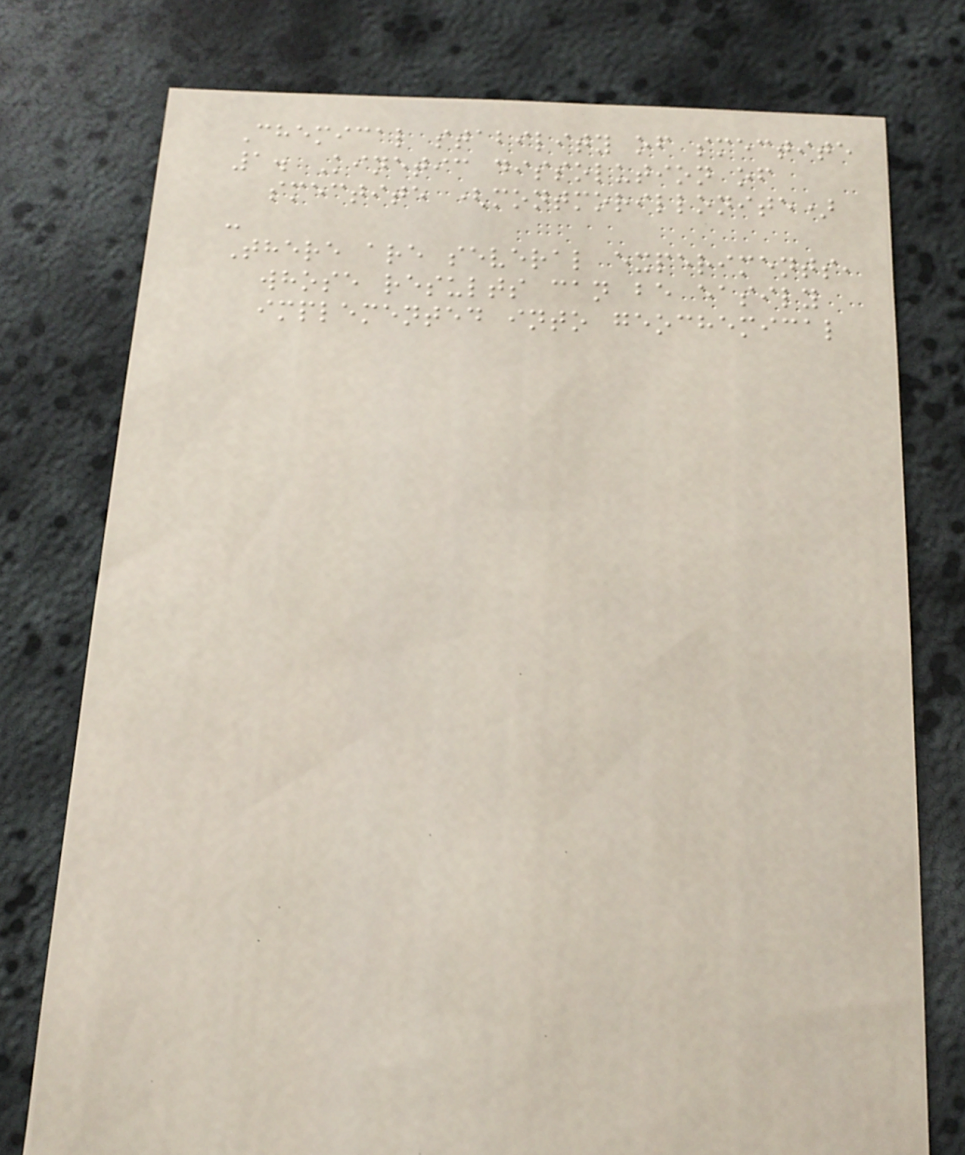Chemical stability of smectite
1. Kinetic dissolution of
smectite (montmorillonite)
-
There are several experiments,
whose results can be easily
implemented into geochemical
